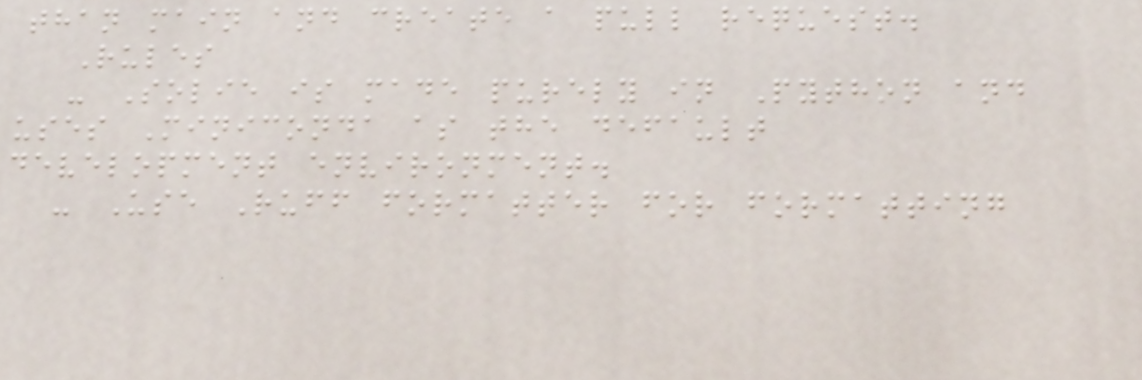than main and create a pull request.
Rules
- Solie is made purely in Python and
uses Miniconda as the default
development environment.
- Use Ruff formatter for formatting
